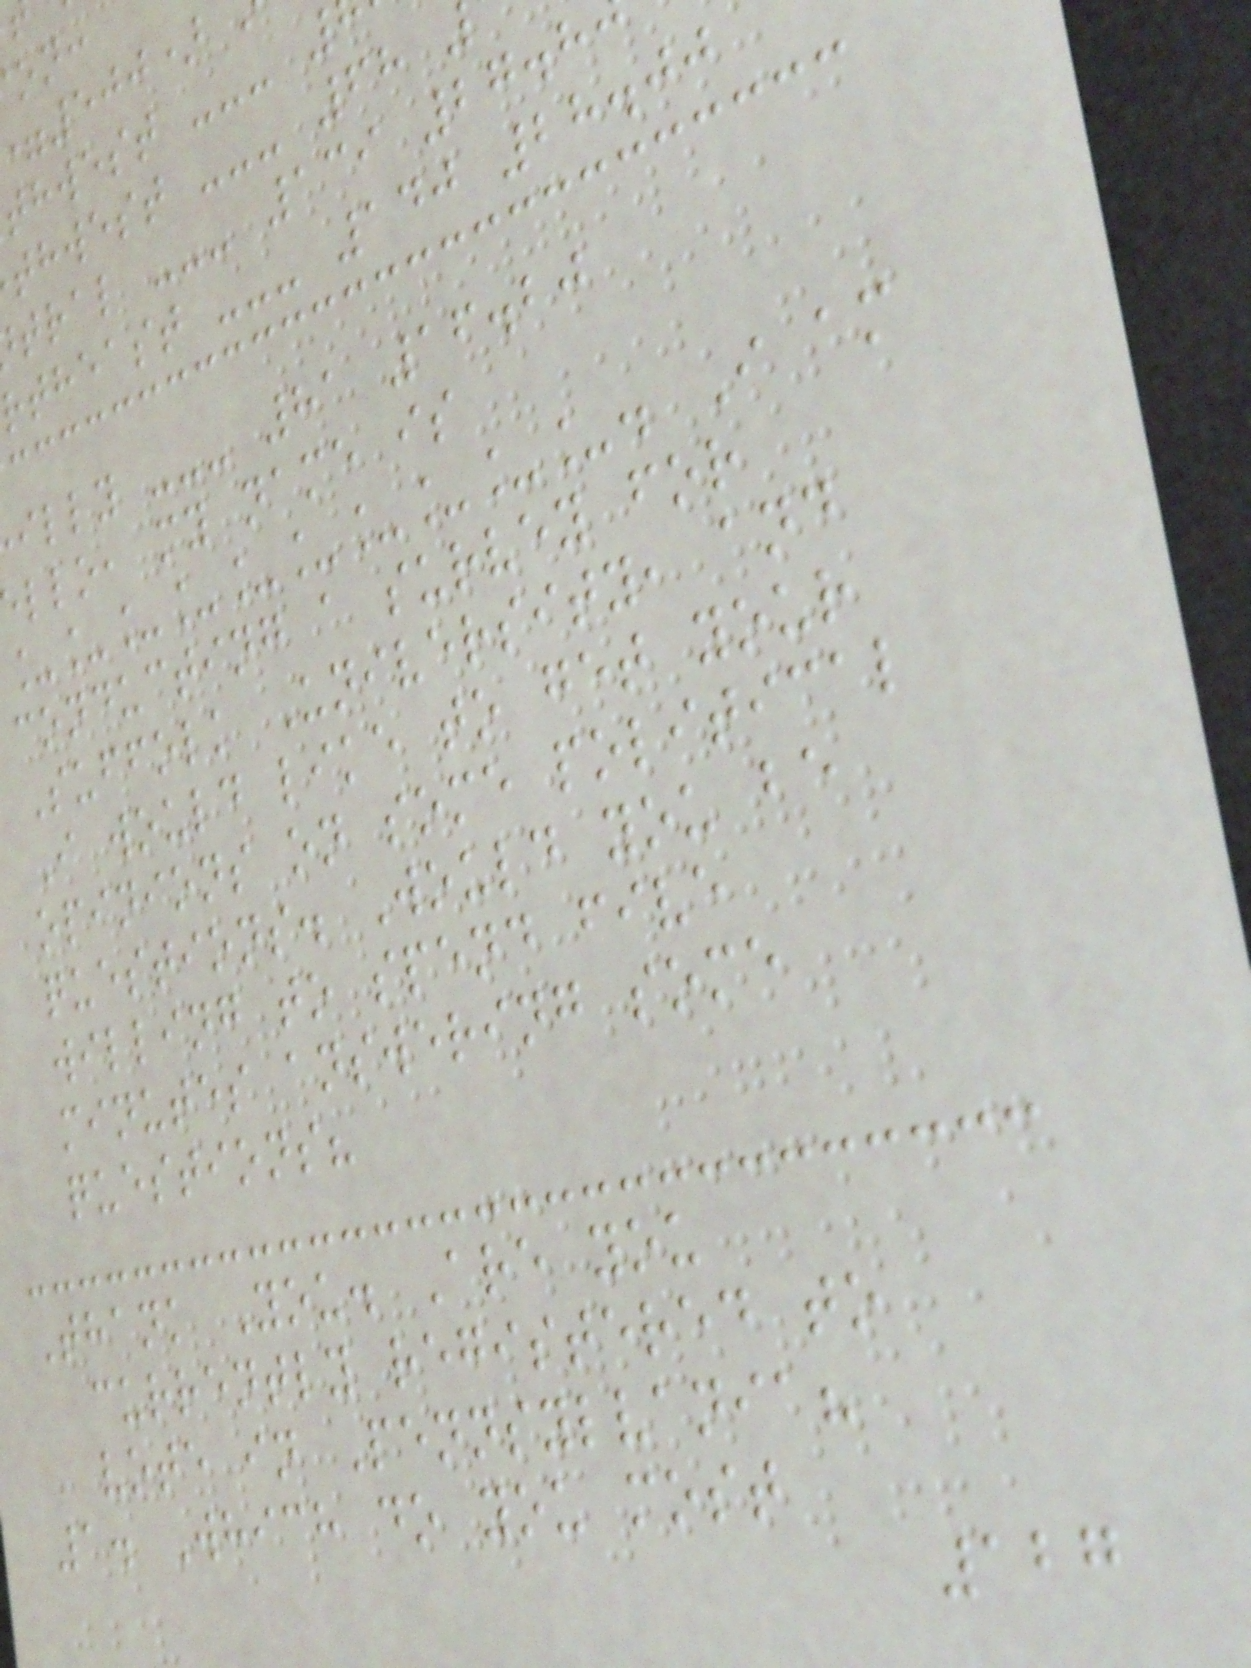500)
thwest ---
thwest --- 68
tral --- 139 27.8
rtheast --- 140 28.00
illy --- 81 16.20
llo, my name is
__________. I am
conducting a survey for
Suffolk University, and
I would like to get your
opinions on some political
questions. Would you be
willing to spend five
minutes answering some
questions?
Thank You. Are you
currently registered to
vote in Pennsylvania?
1. Which do you most
127
